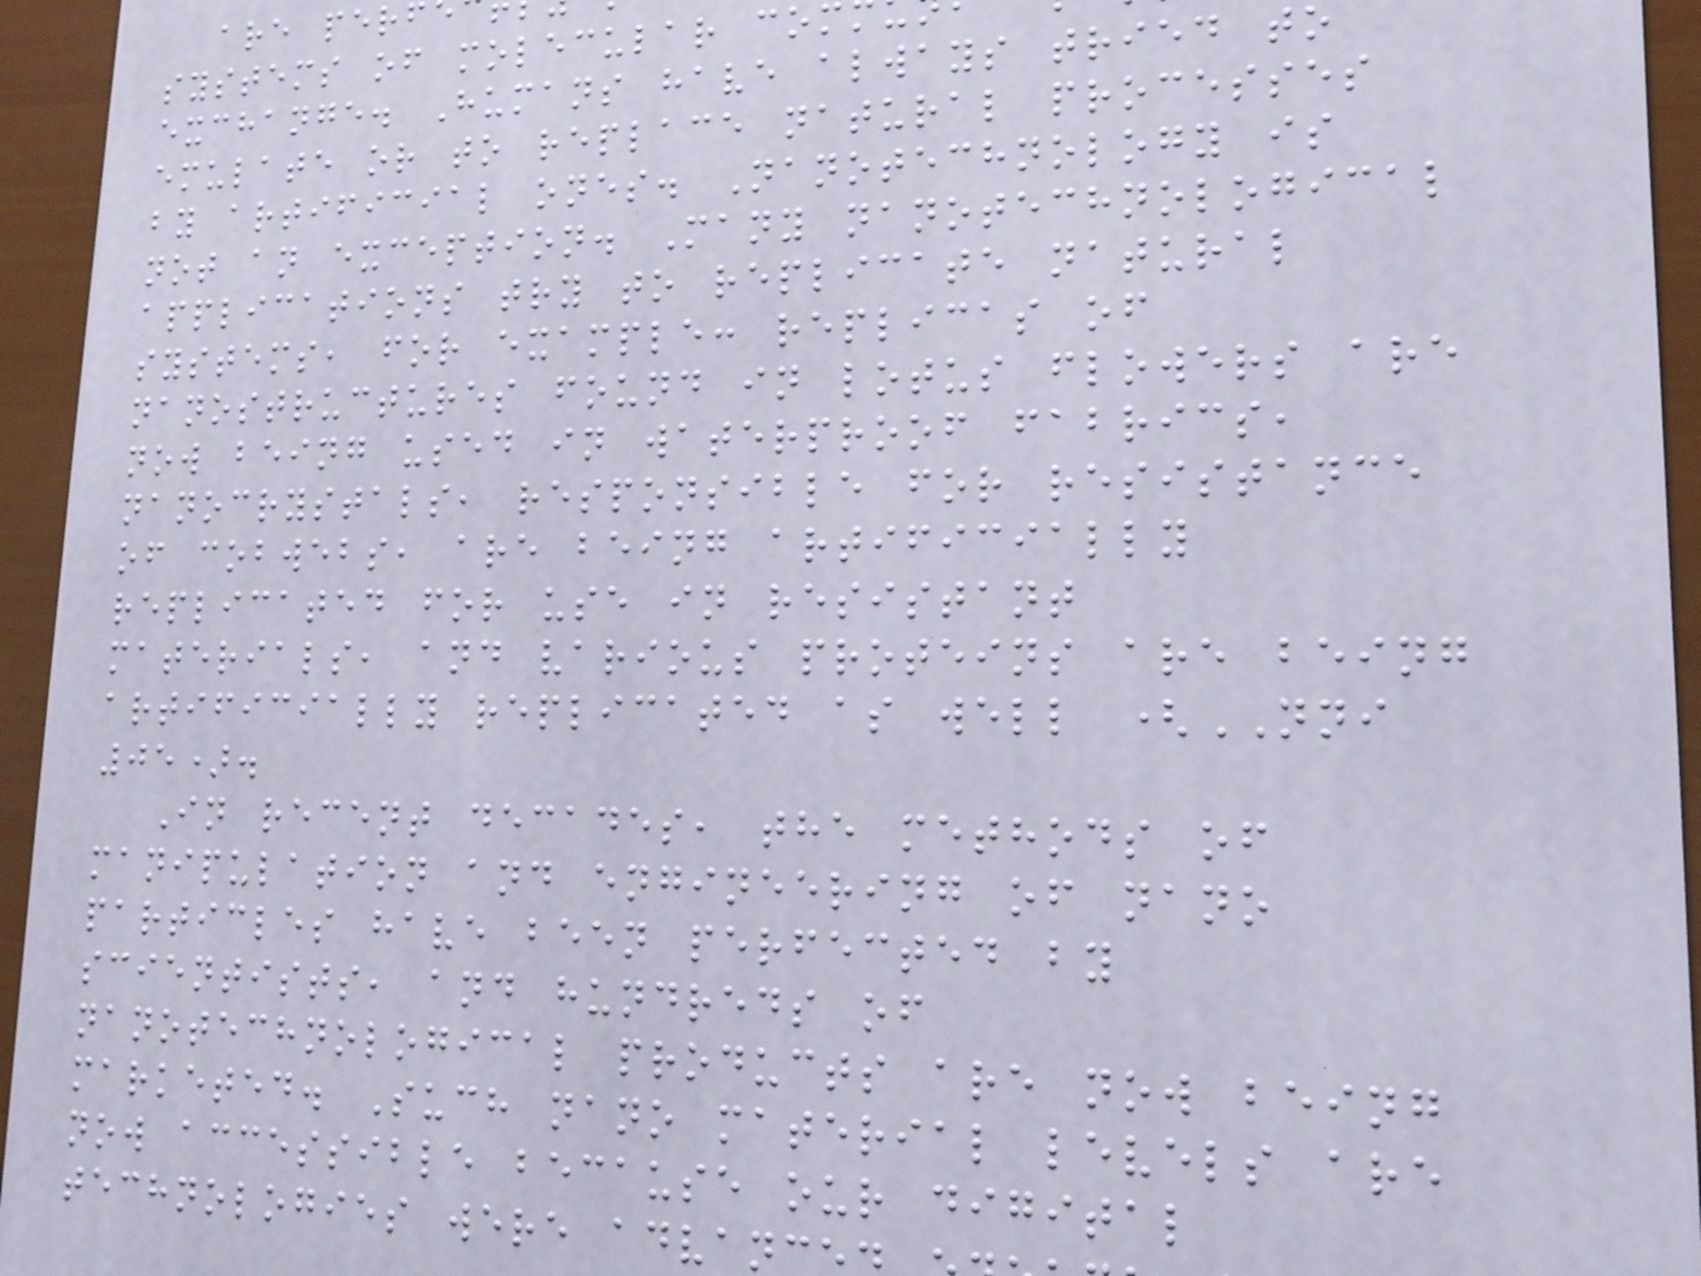systems of molecular com
exchange. Humans have always tried to
emulate or to replace natural processes
by artificial ones. Nanotechnology is
not an exception. Many nanotechnological
applications try to replicate natural
systems, for example: replicas of
nanostructures found in lotus flowers are
now being used in waterproof fabrics,
nanocrystals, responsible for resistance
of cobwebs, are being artificially
replicated for use in resistant
materials, and various proteins are being
artificially replicated as well (NNI
05).
In recent decades, the methods of
manipulation and engineering of nano
particles have been perfected by
scientists, and hundreds of
nanotechnological products are now being
marketed. Such nano material levels are
now accessible because our digital
technologies were advanc
